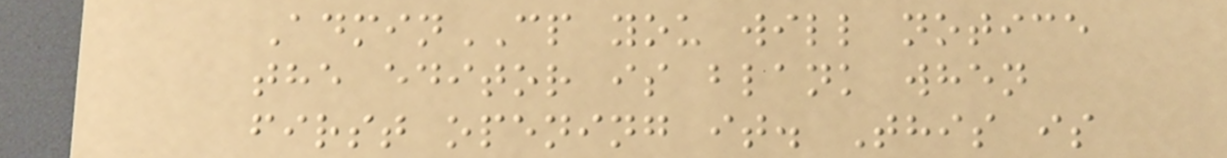AdminCP you will notice
the editor is blank when
first opening it. This is
